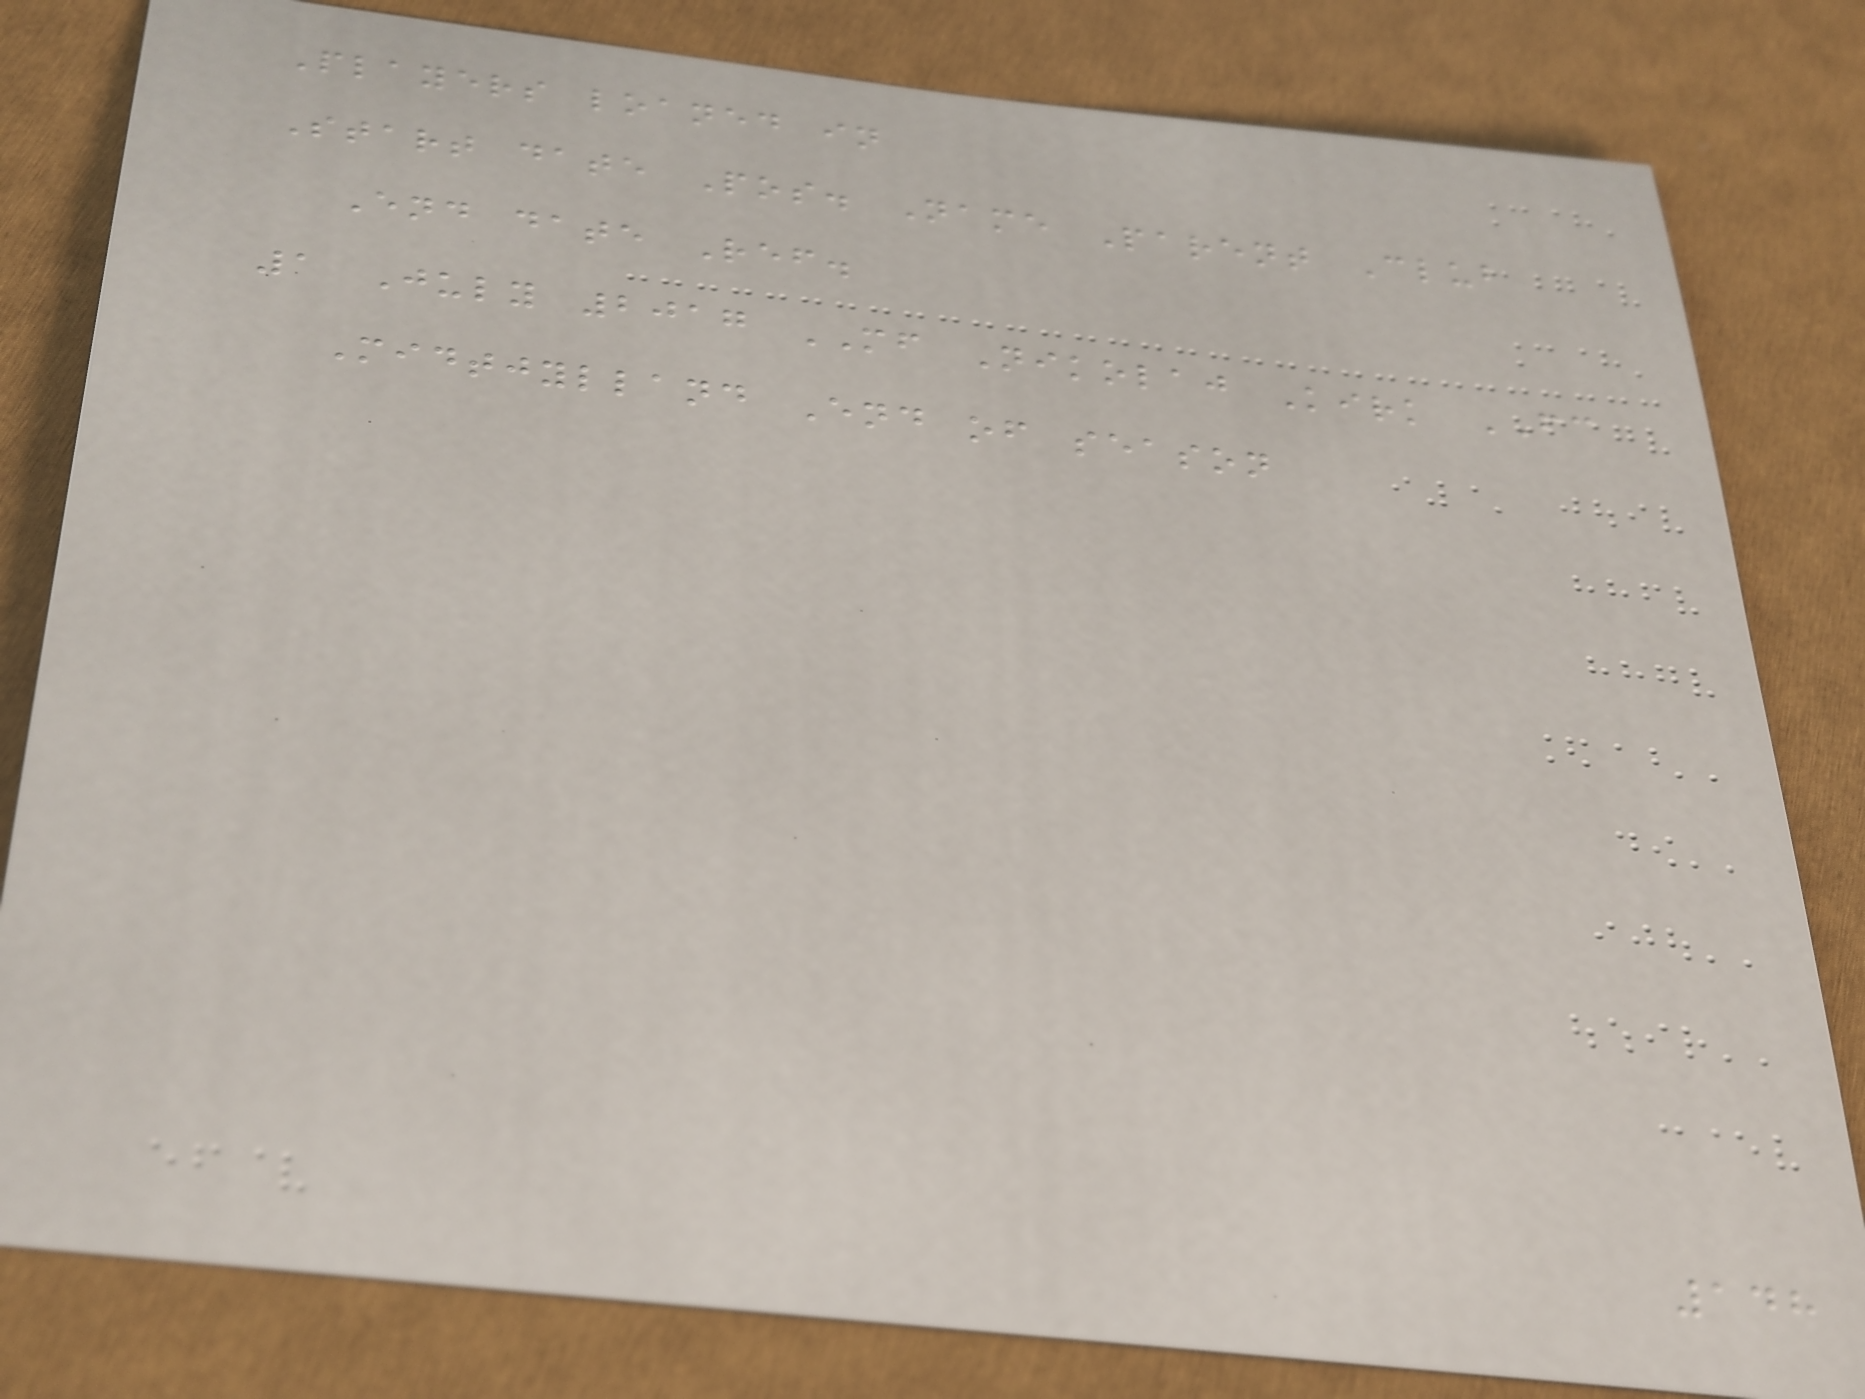Players loaned in
Start date Pos. Name Parent Club
End date Ref.
1 July 2017 MF Nikolaj Kirk FC
Midtjylland End of season
148
